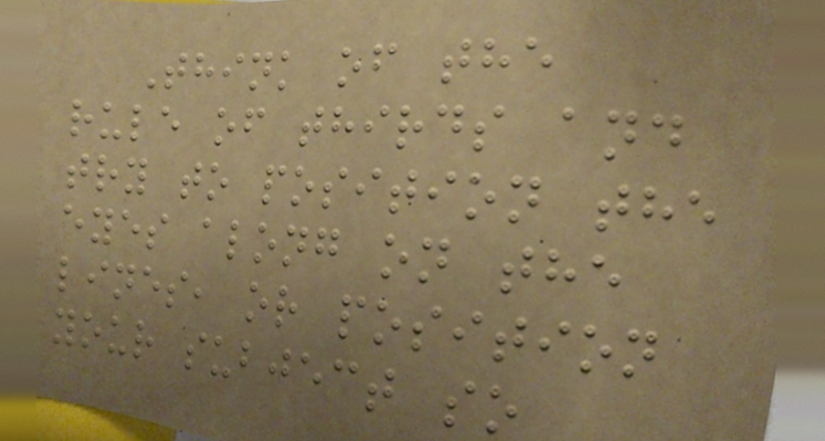Think of the
rule of thirds and
try to position the
eyes along on the
lines, or position
your subject so
